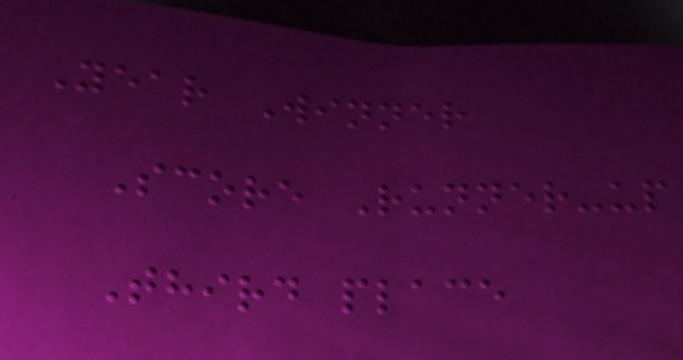Year Winner
Score Runner-up
Third place
